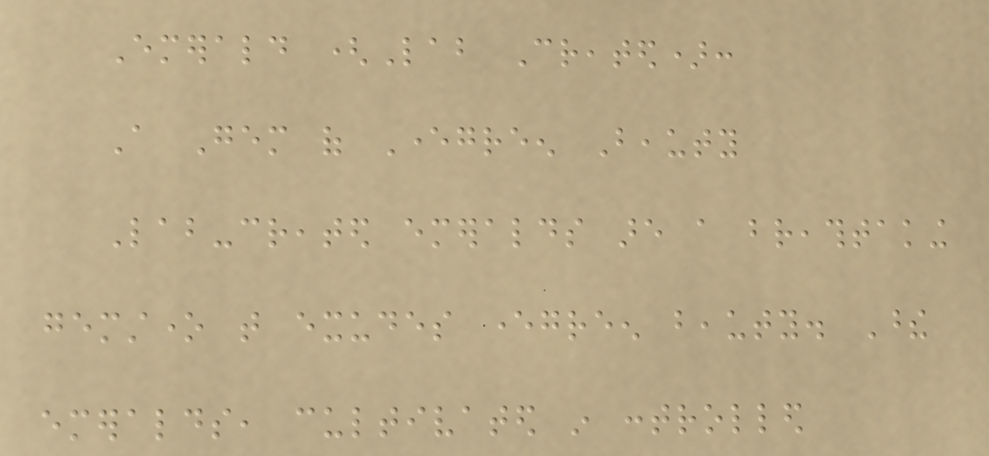Emerald (Lab Created):
A Gem of Evergreen Beauty
Lab-created emeralds are a breathtaking
gemstone that exudes evergreen beauty. These
emeralds, cultivated in controlled
